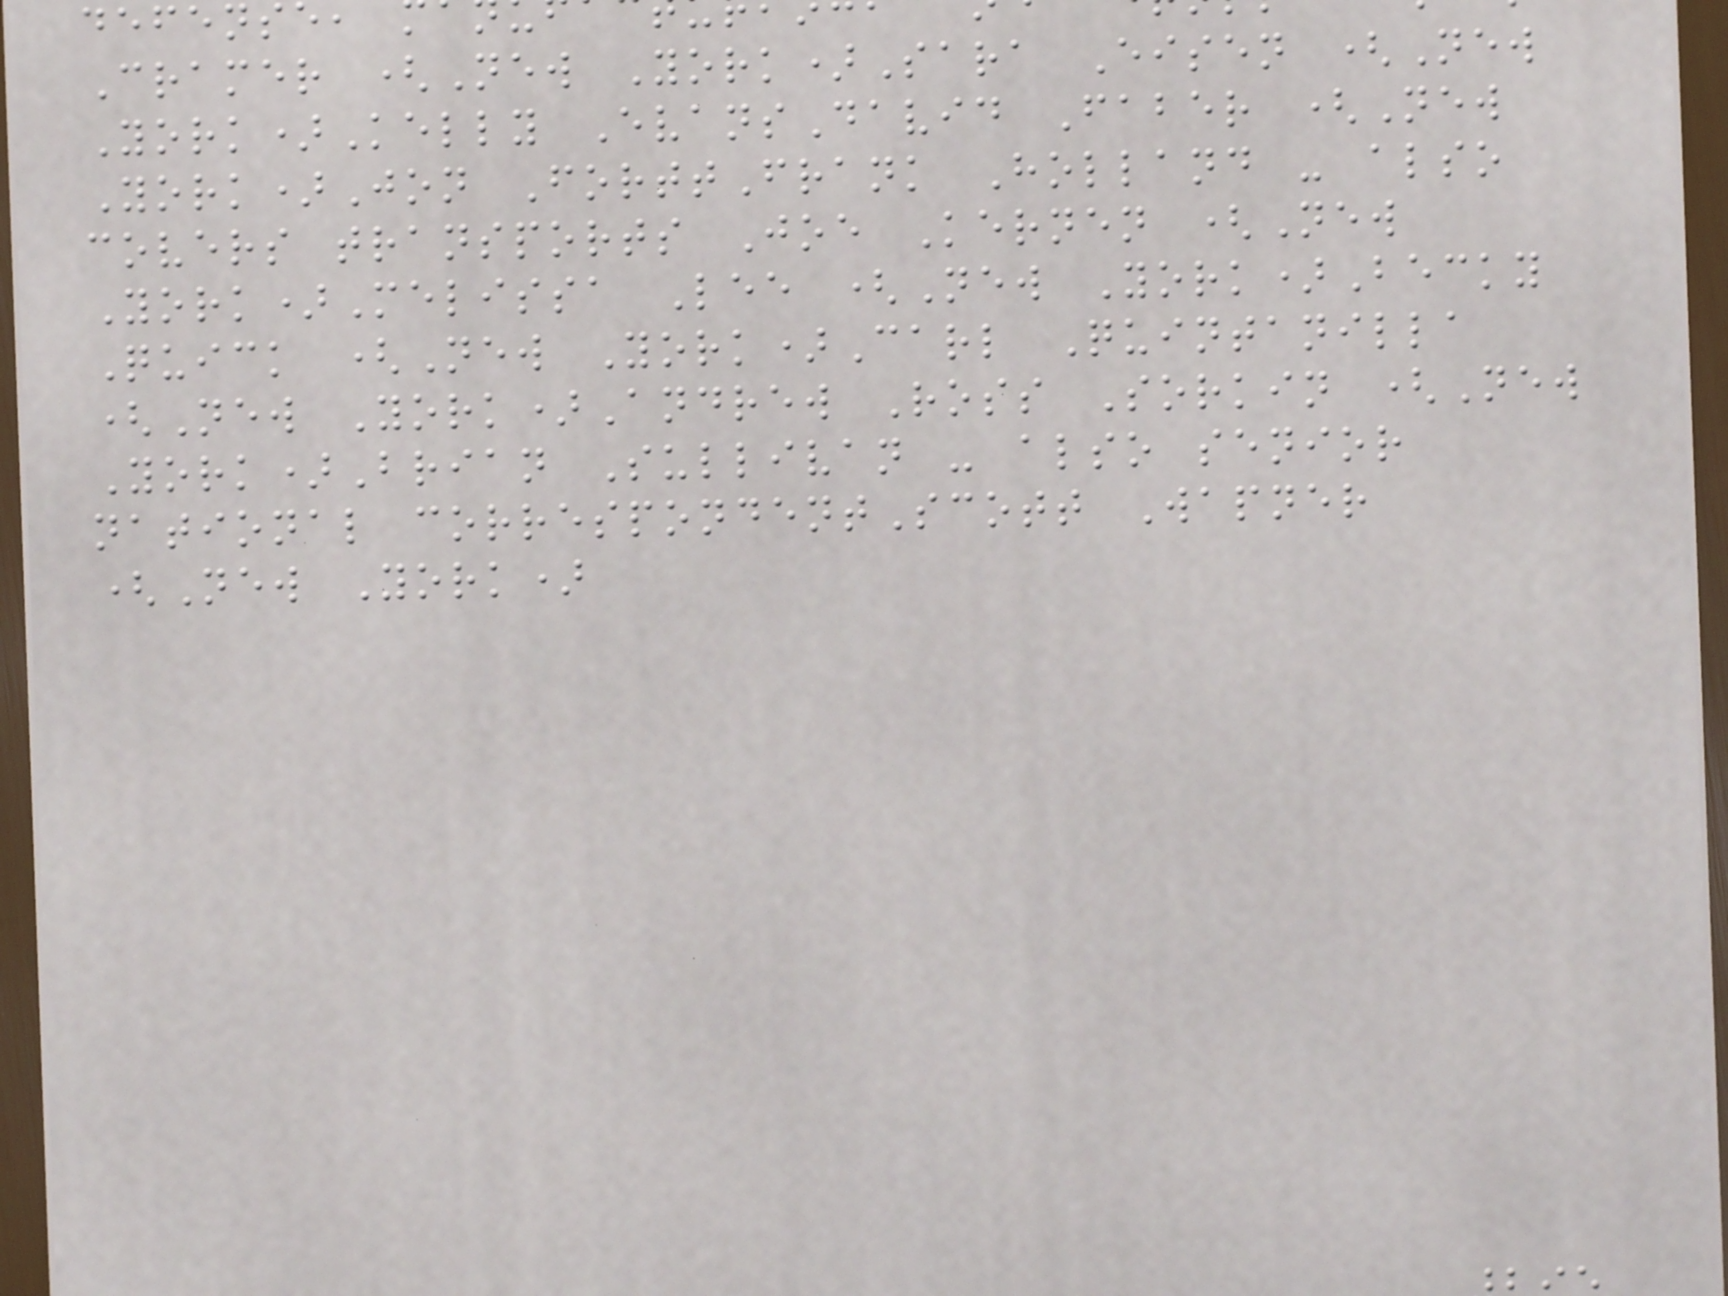Cramer (New York)Sara Eisen (New
York)Kelly EvansDavid Faber (New
York)Jon ForttFrank Holland - also
covers transports Joe Kernen (New
York)Melissa Lee (New York)Becky
Quick (New York)Carl Quintanilla
(New York)Andrew Ross Sorkin (New
York)Brian Sullivan - also senior
national correspondentScott Wapner
(New York)
